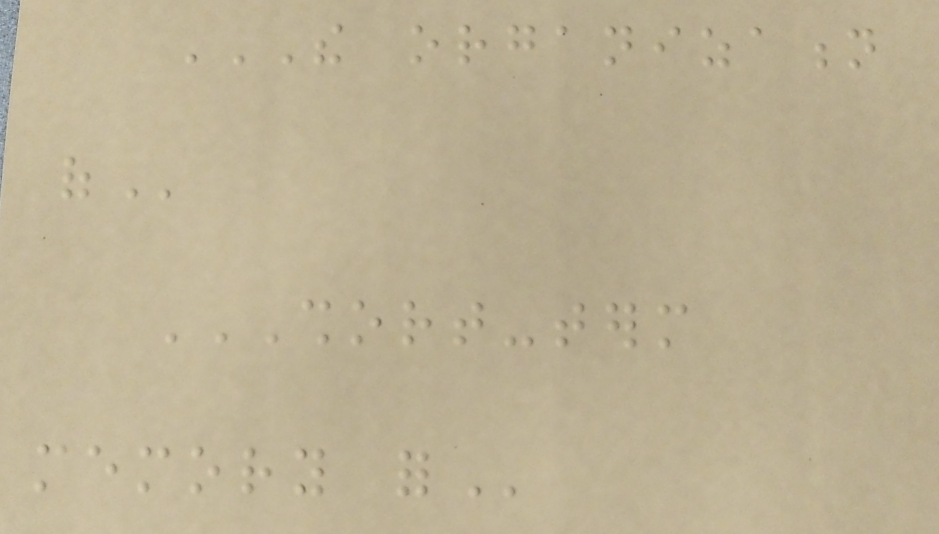THE ORGANIZATION
OF
SHORT-TERM
MEMORY FOR
